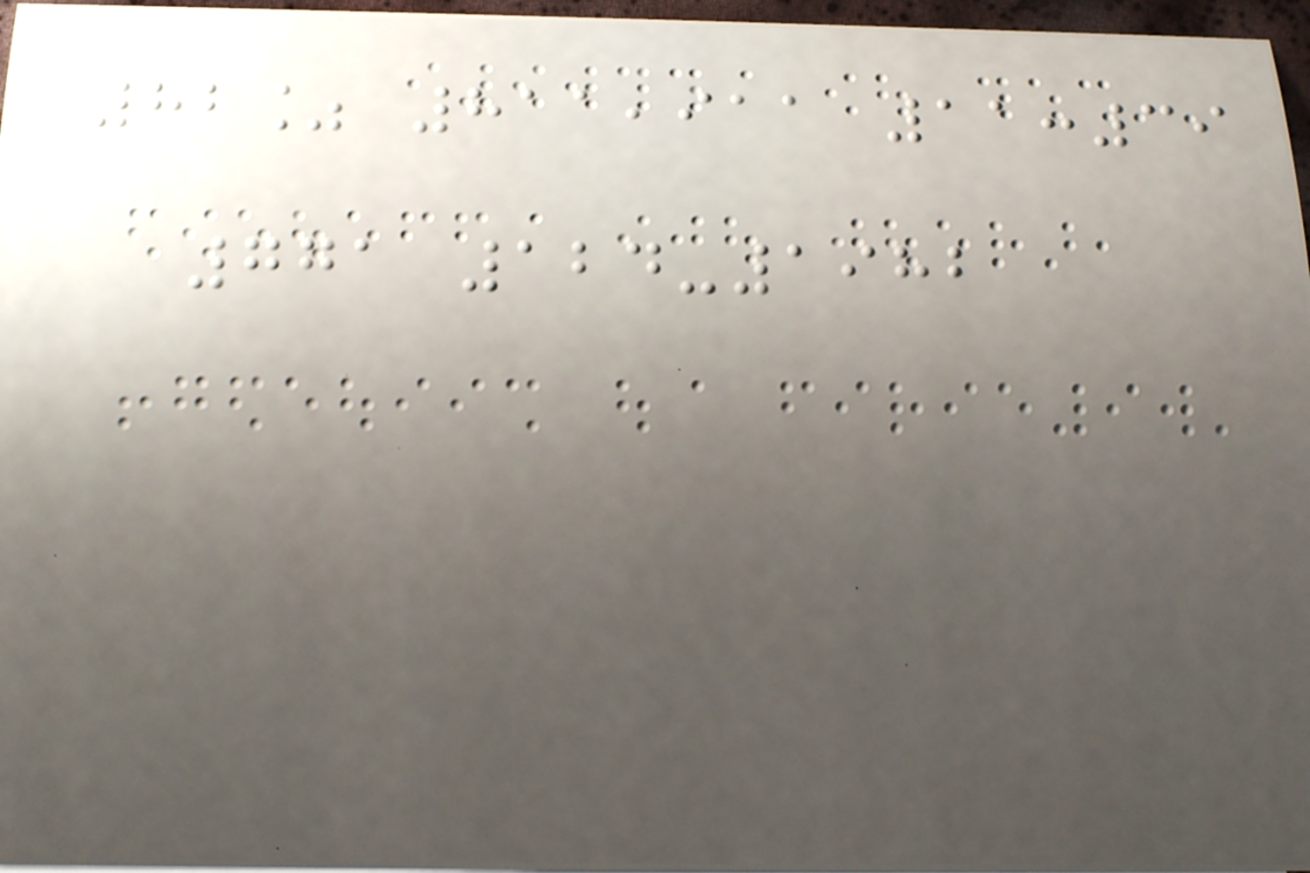82% 811,911 11:39
771 124-1982
